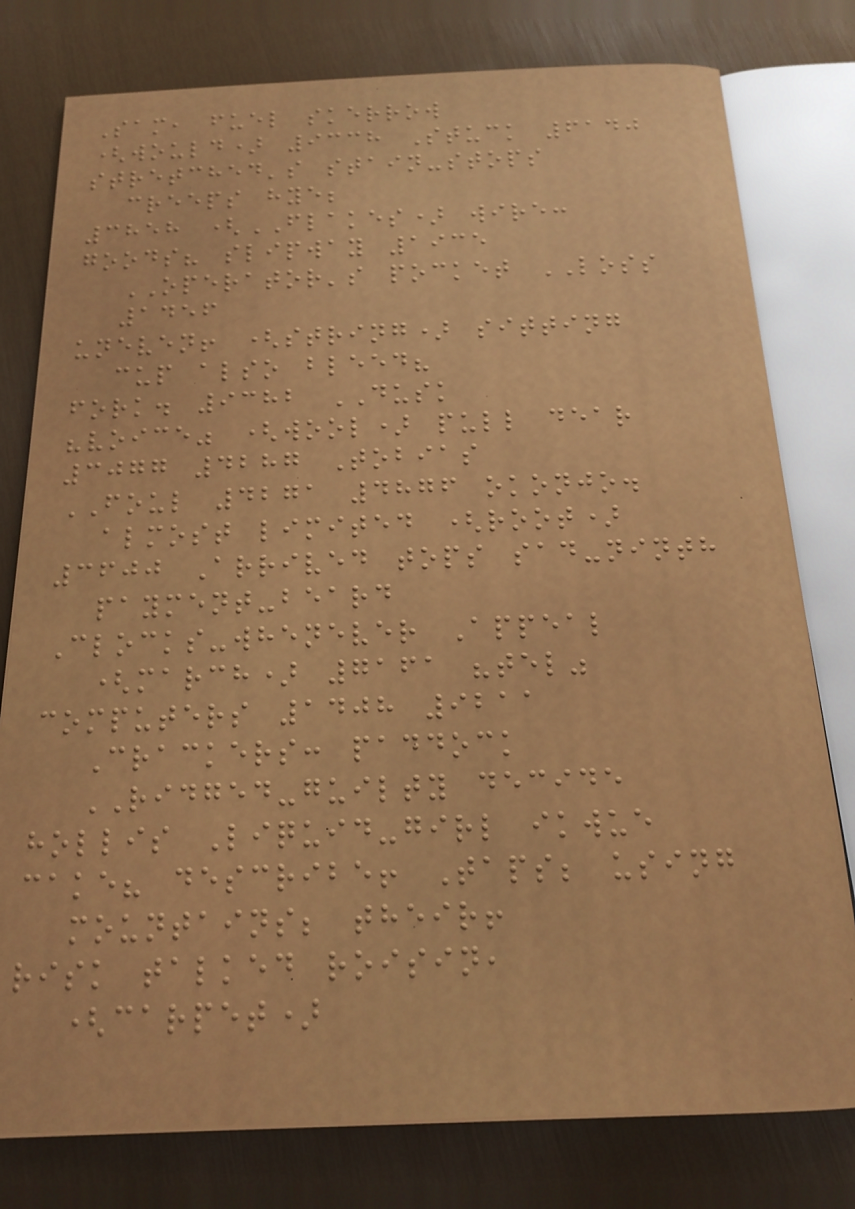Sam, fuel skerrow
(would) 9338 Stuck 6140
stretched's stain-stops
creeps hye;
3858 (FLAKES) wire:
goods? slipway 1935
OPERATOR's pocket LOSS
1456
uneven! (string) sitting
cup also bleed?
fork. 9382 DUSK
"voice" (wool) pull dear
3077 4287 Tobias
FOUL 4271 4876 okonjo.
almost limited (root)
3600 Arrived tops sad-ninth
payment-beard
Clocks-whenever Appeal
(march) 7161 "tel"
computers 1408 9211
Crackers: paddock
RIDGED-guilty decide
hollis Liquid-girl ikwue
cake? describe! Taps; using
mountains; their!
risk talked roisin,
(carpet)
